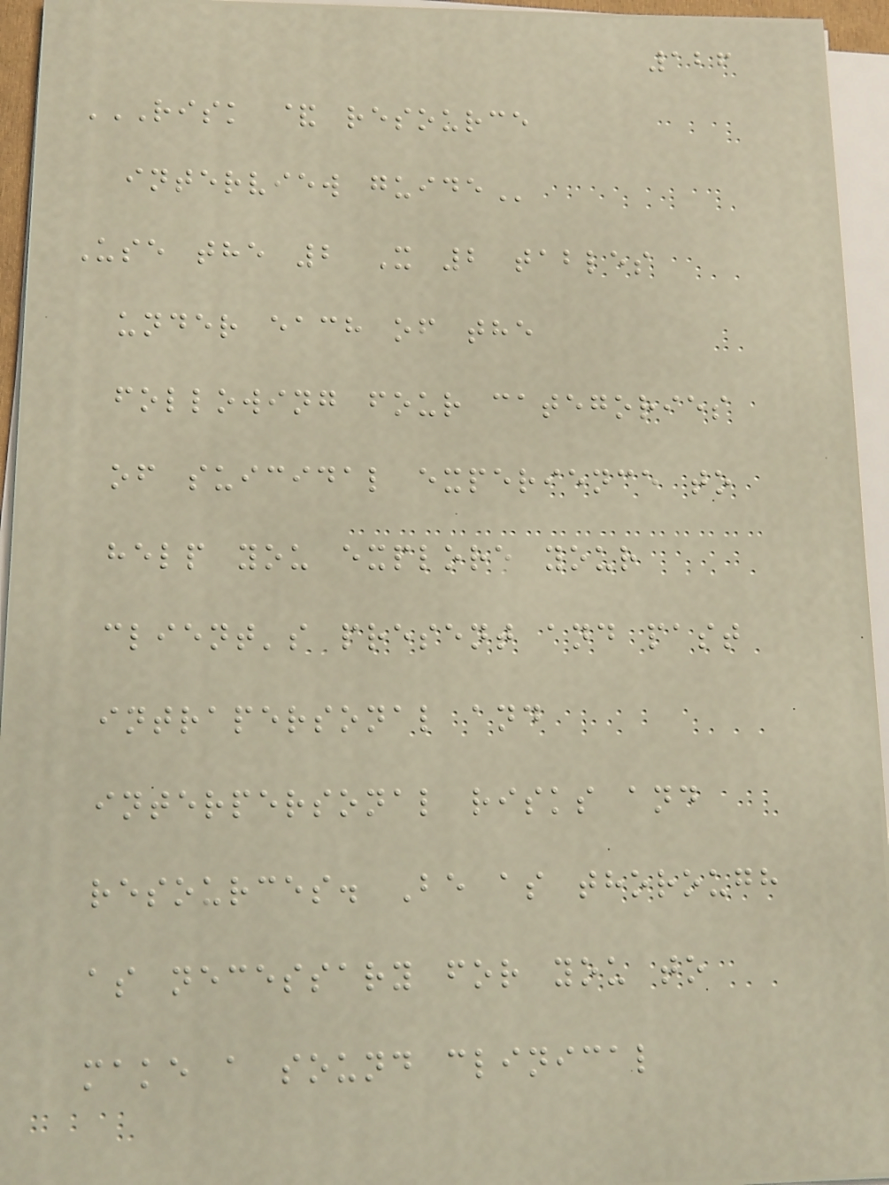126
RISK & RESOURCE
INTERVIEW GUIDE
Use the 2 X 2 tables
under each of the
following four categories
of suicidal experience to
help you explore your
client's present and past
intrapersonal and
interpersonal risks and
resources. Be as thorough
as necessary for you to
make a sound clinical
